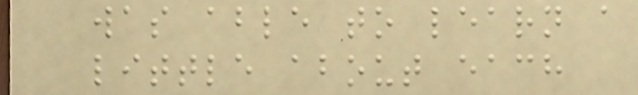was able to learn a
little about each
